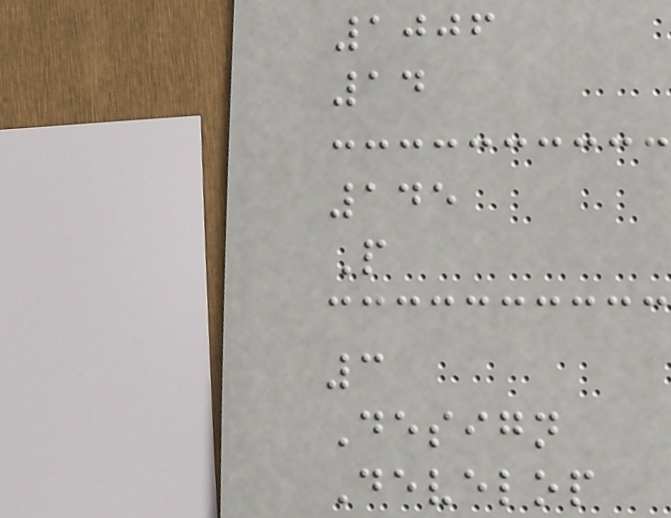1006
14
145
P
3
Design
Develop
